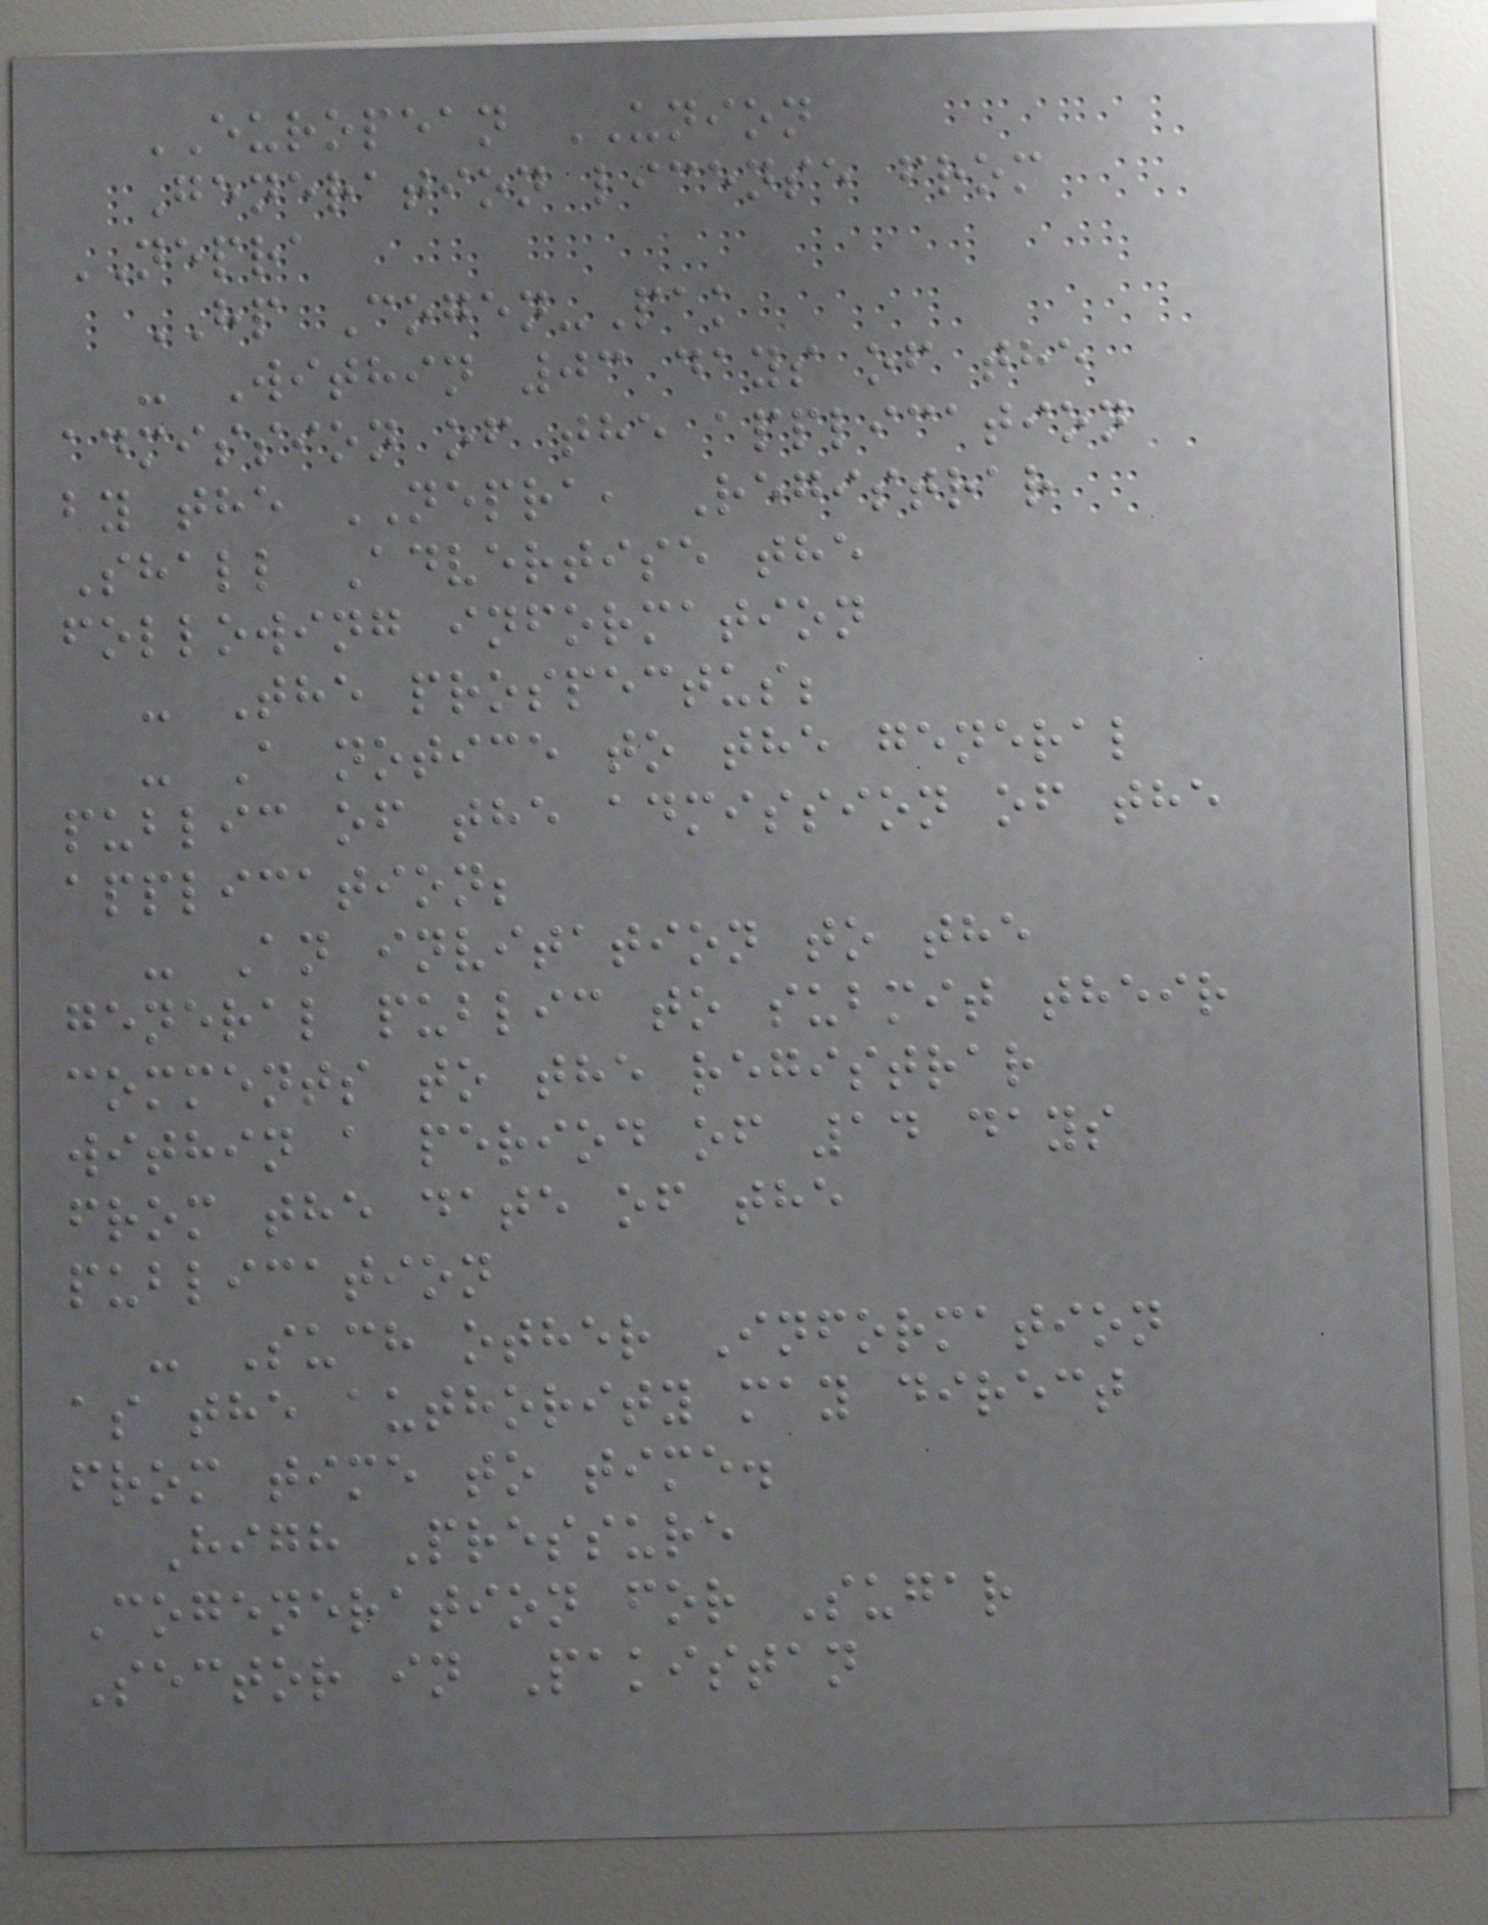EUROPEAN UNION
Generation license from
NEPRA
HP Cogen-Pak
- Within 03 days of the
admission of the application
by the NEPRA, Registrar
Shall Advertise the
following information
- The prospectus;
- A notice to the general
public of the admission of the
application;
- An invitation to the
general public to submit their
comments to the registrar
within a period of 14 days
from the date of the
publication
- Such other Information
as the authority may direct
from time to time.
High Pressure
Cogeneration for Sugar
Sector in Pakistan
